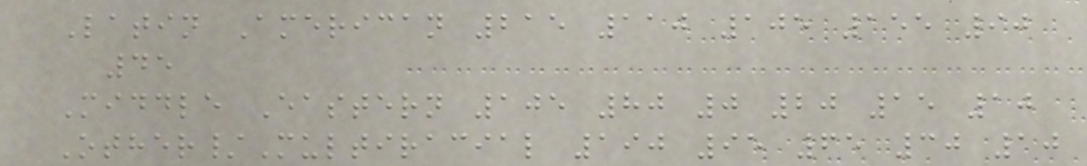Latin American 215 110 105 155 90
45
Middle Eastern 105 80 0 20 15 10
Other/Multiracial 190 95 65 30 10
